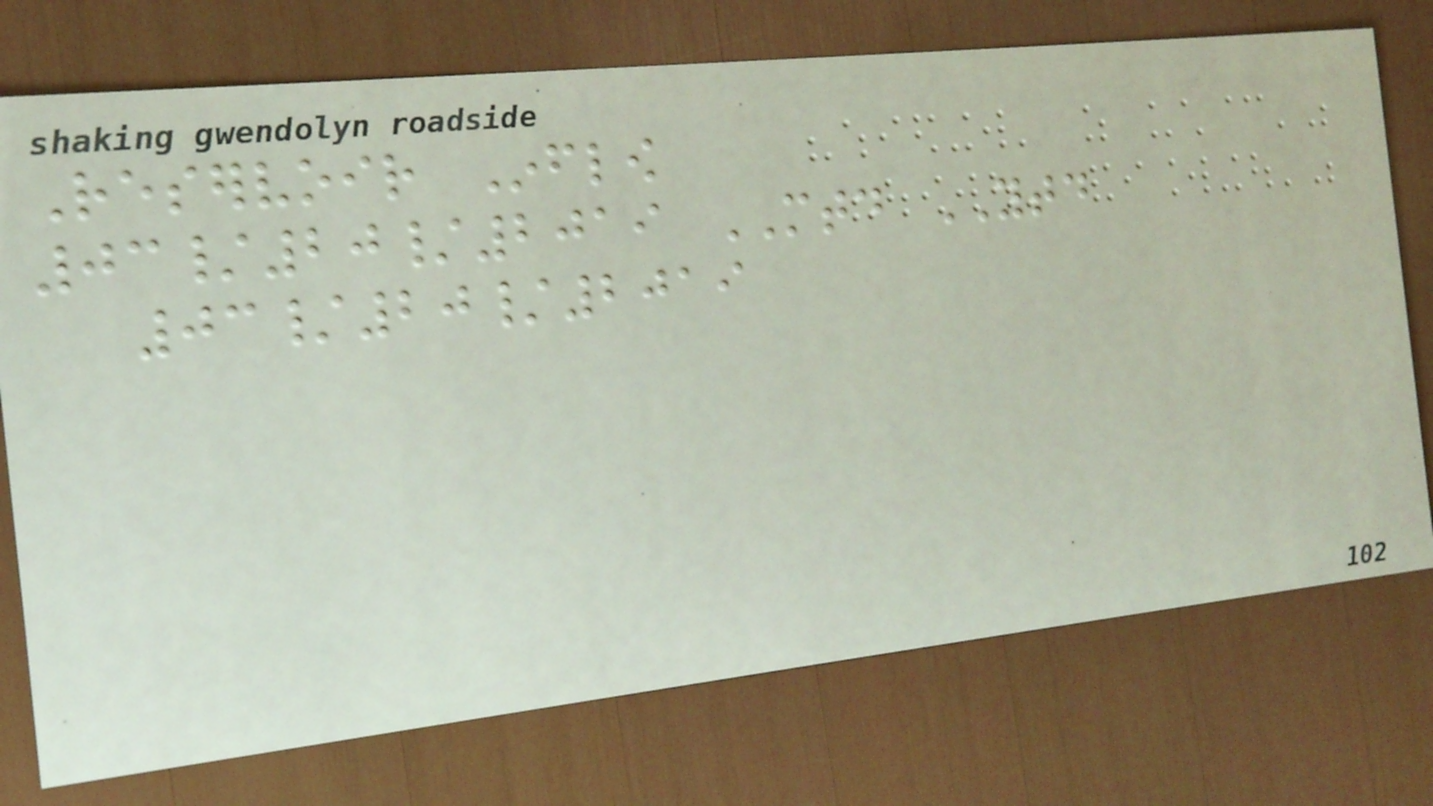Reservoir Inflow
03/20/2019 MTD YTD
03/20/2019
